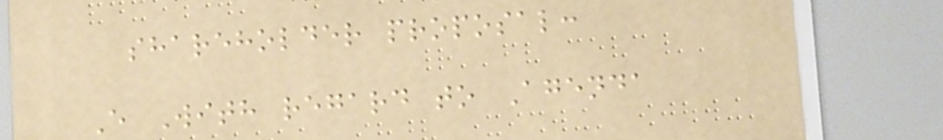shareholder proposal:
E With regard to Agenda
